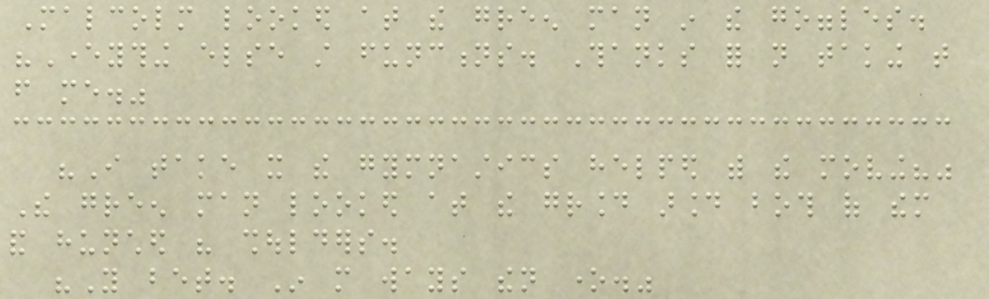Malcolm looked at the green man in the goggles.
"Everything else still functions. Thanks for not taking that
from me."
"I take it the gymnastics helped with the moving?"
The green man looked at the ground around both of them
and hunched his shoulders.
"You bet. In more ways then one."
